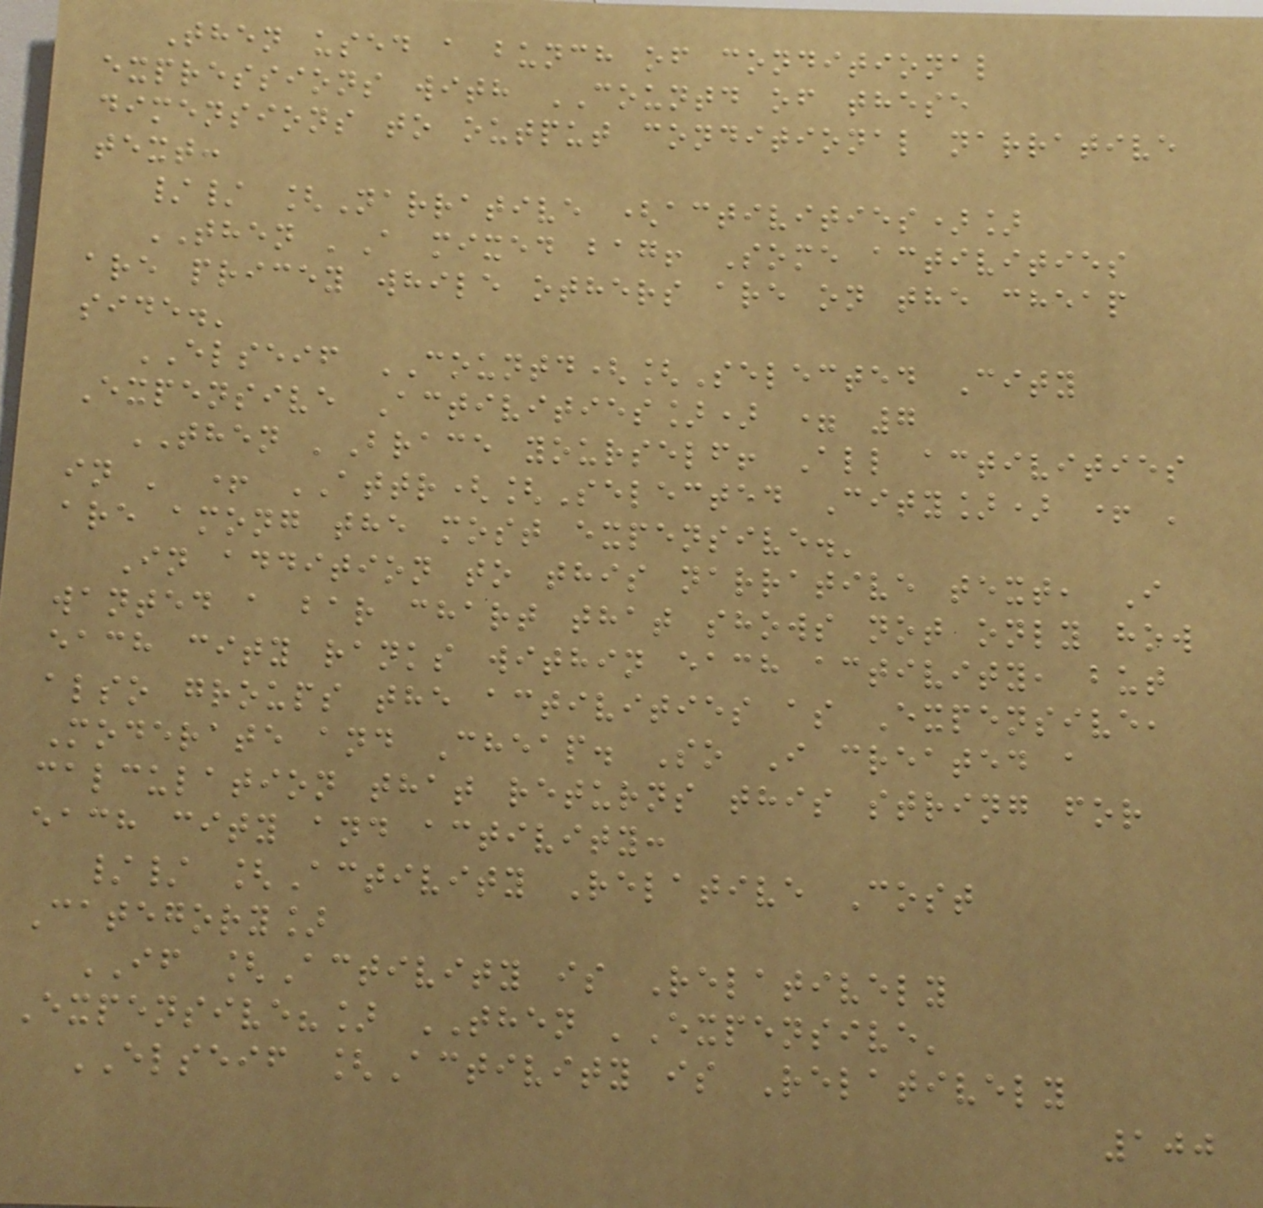Then used a bunch of conditional
expressions with COUNTD of these
dimensions to output conditional narrative
text:
// [Narrative (activities)]
THEN 'A mixed bag! Some activities
are pricey while others are on the cheap
side.'
ELSEIF COUNTD([Selected City
Expensive Activities]) = 7
THEN 'Brace yourself! All activities
in ' + ATTR([Selected City]) + '
are among the most expensive.'
In addition to this narrative text, I
wanted a bar chart that shows not only how
each city ranks within each activity, but
also groups the activities as Expensive,
Moderate and Cheap. So I created a
calculation that returns this string for
each city and activity:
// [Activity Relative Cost
Category]
IF [Activity is Relatively
Expensive?] THEN 'Expensive'
ELSEIF [Activity is Relatively
100
